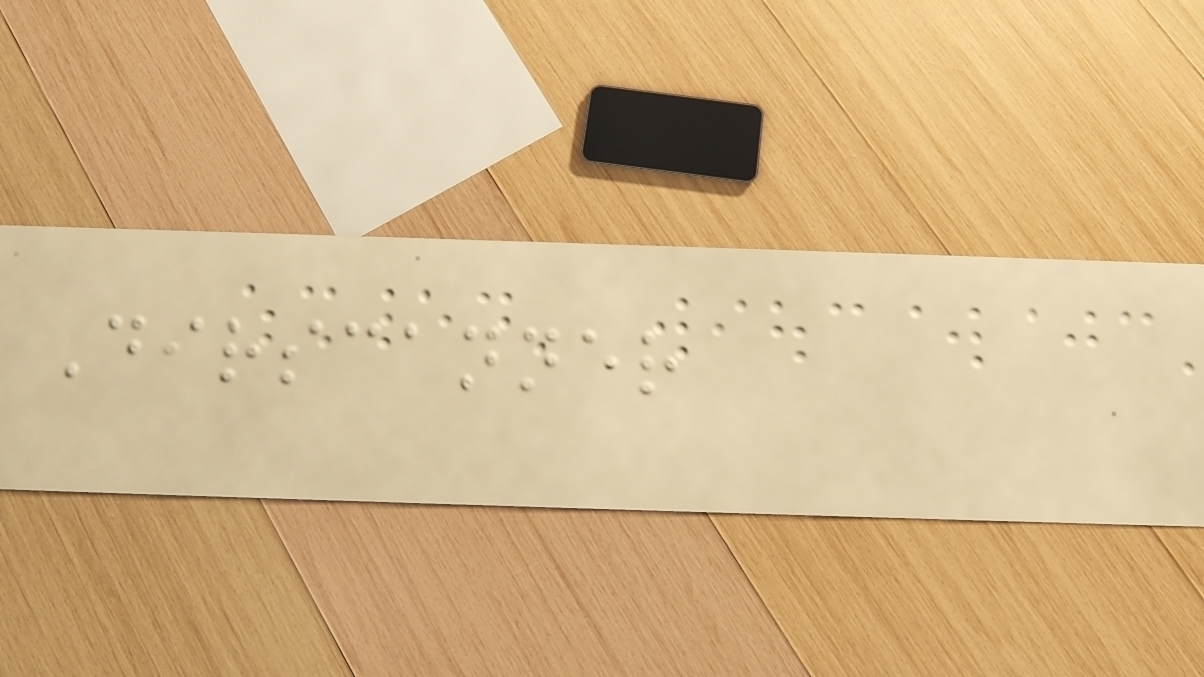Dirscanner
